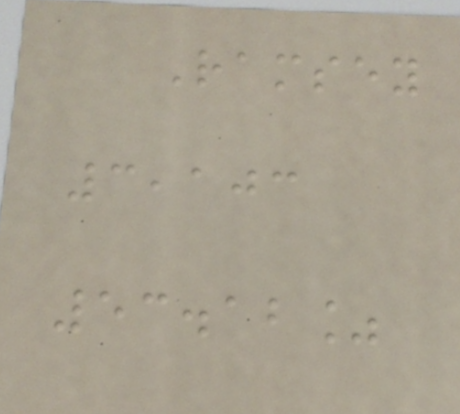Ramsey
3,103
53.12%
